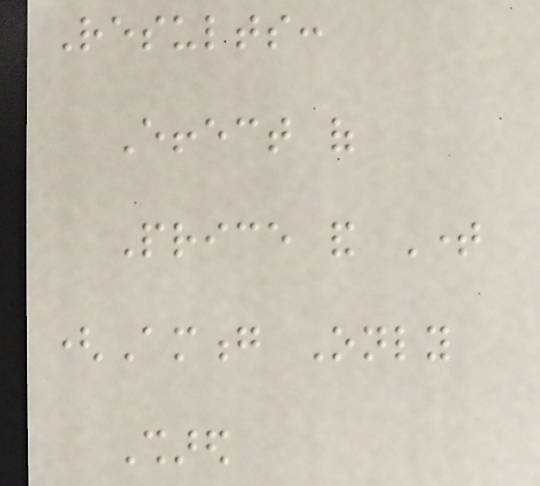Results:
Effect of
Price and Time
(Among Only
Shared
